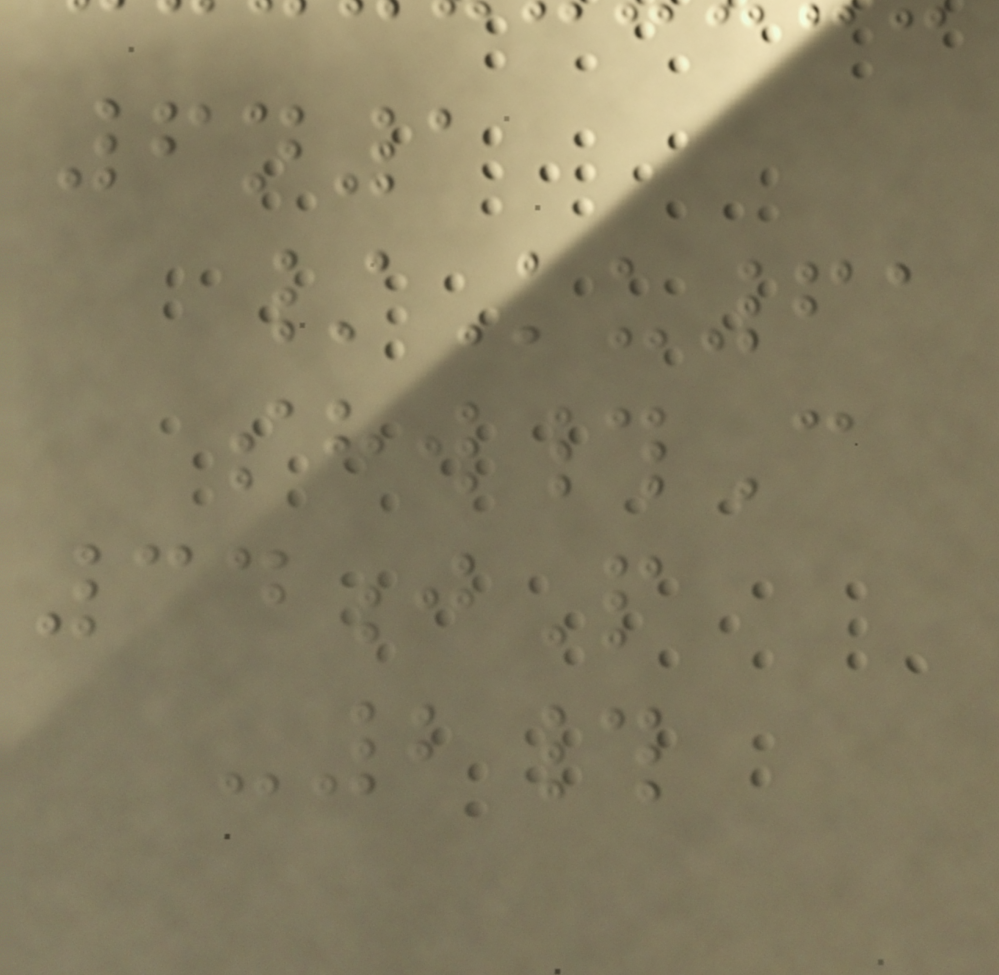6n1
/Ku61
shw#C
34jP
-2#
